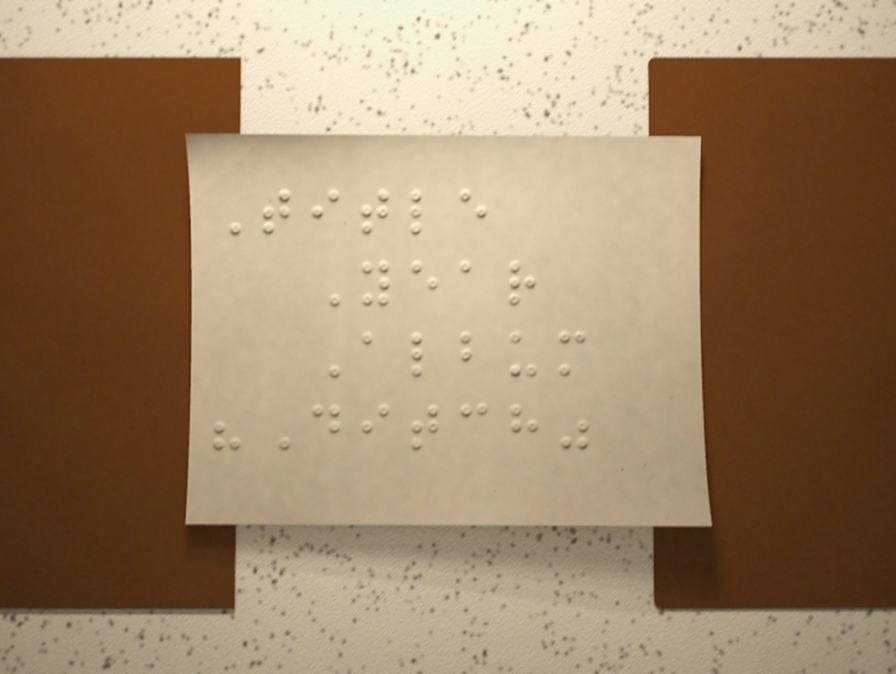Title
Year
Album
"Ditch"
